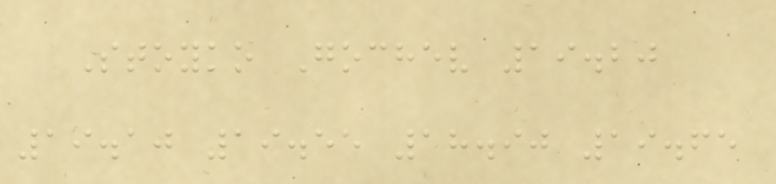Stoyko Gochev 19.20
19.10 19.55 18.90 19.65
